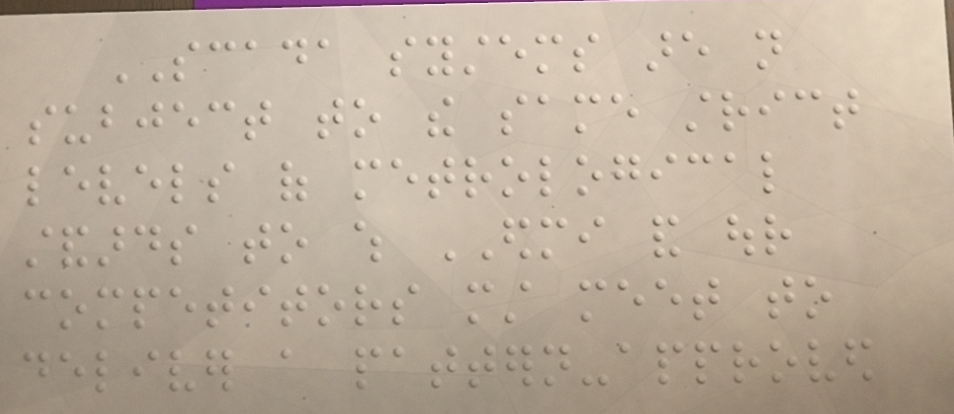SCADA systems are not
subject to the same strict
levels of metrological
standards to which EDMI and our
competitors must meet to
deliver a pattern-approved
